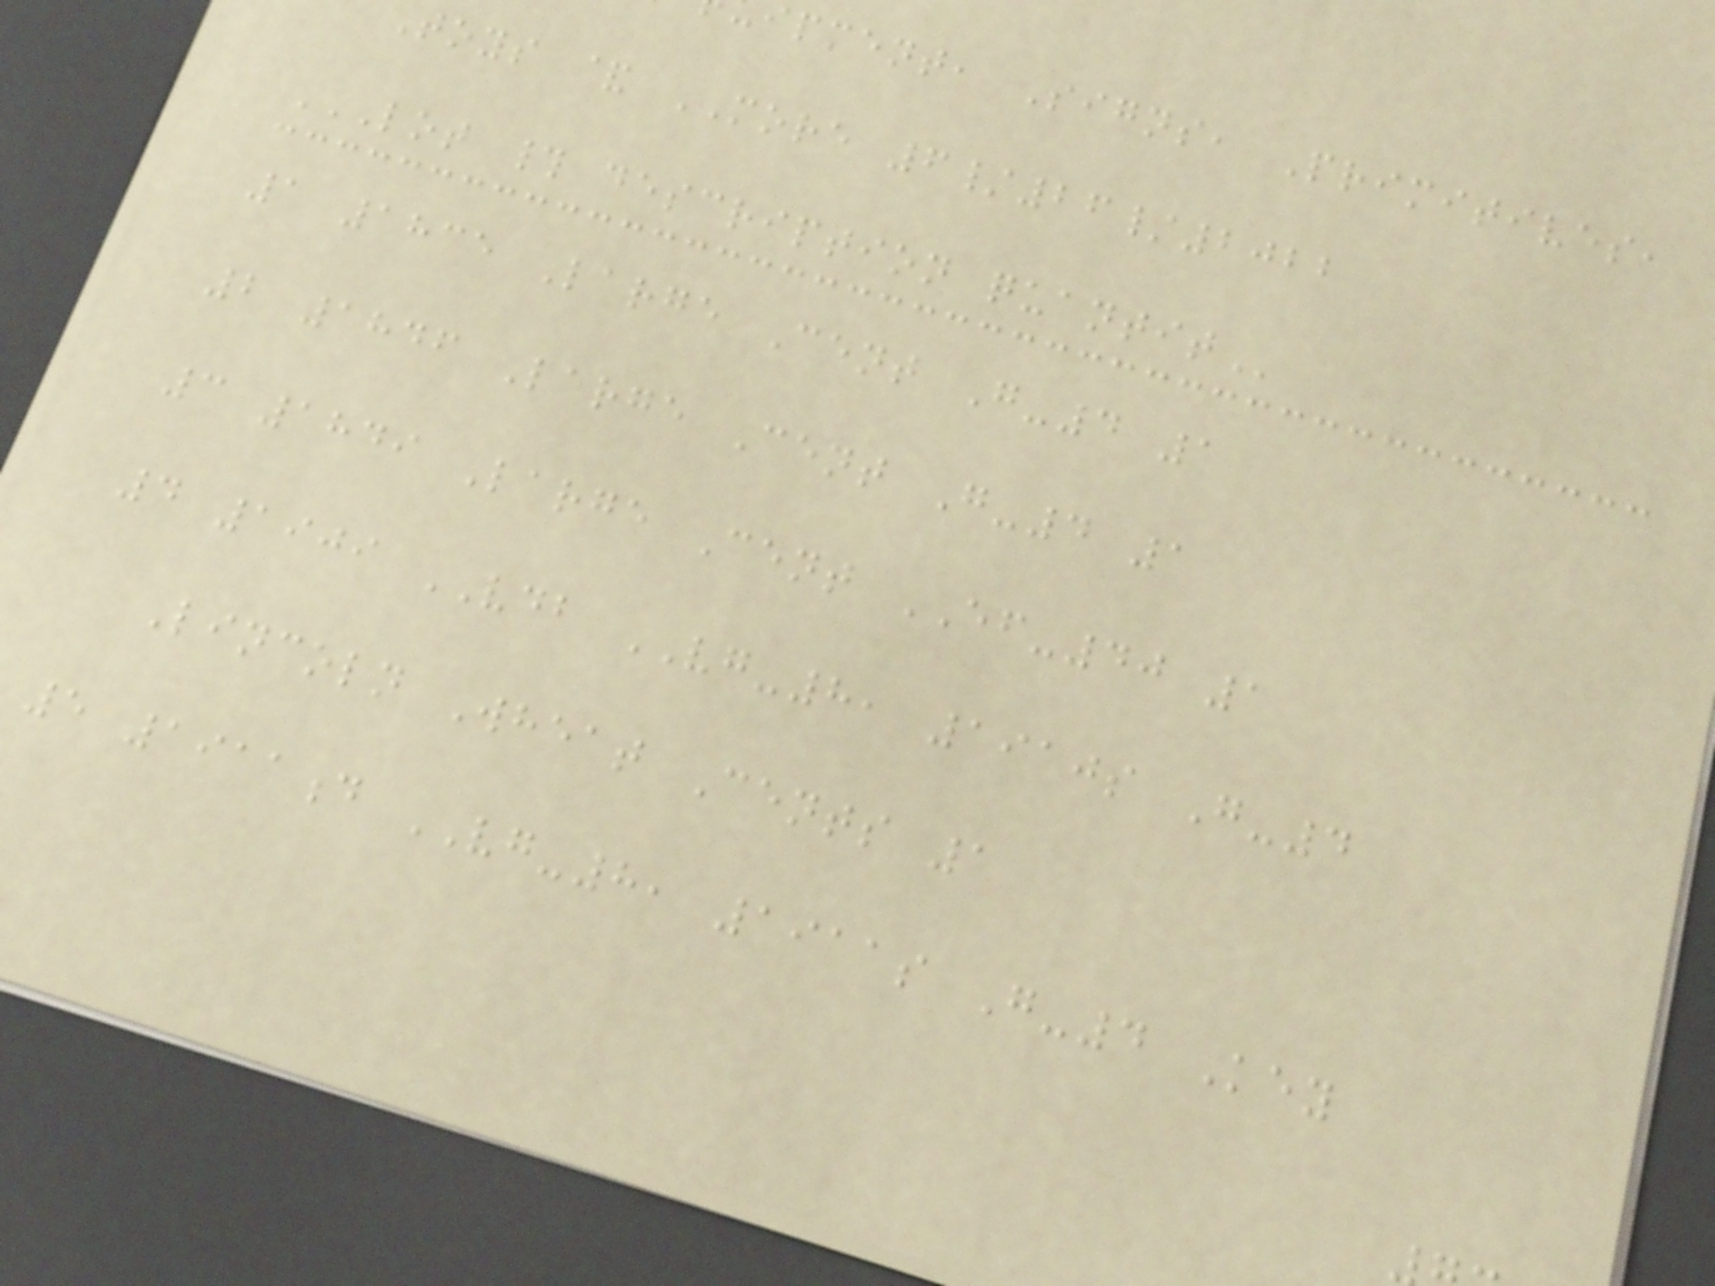ipment, Signs, Primitives,
toys & MORE 6/26/2022
LOT # DESCRIPTION QUANTIT
1 1835 Large Cent G-4 1
2 1846 Large Cent G-4 1
3 1849 Large Cent EF-40 1
4 1909 VDB VG-8, 1910s G-4
Lincoln Wheat Cents 1
5 1911d VG-8, 1911s G-4 Key
